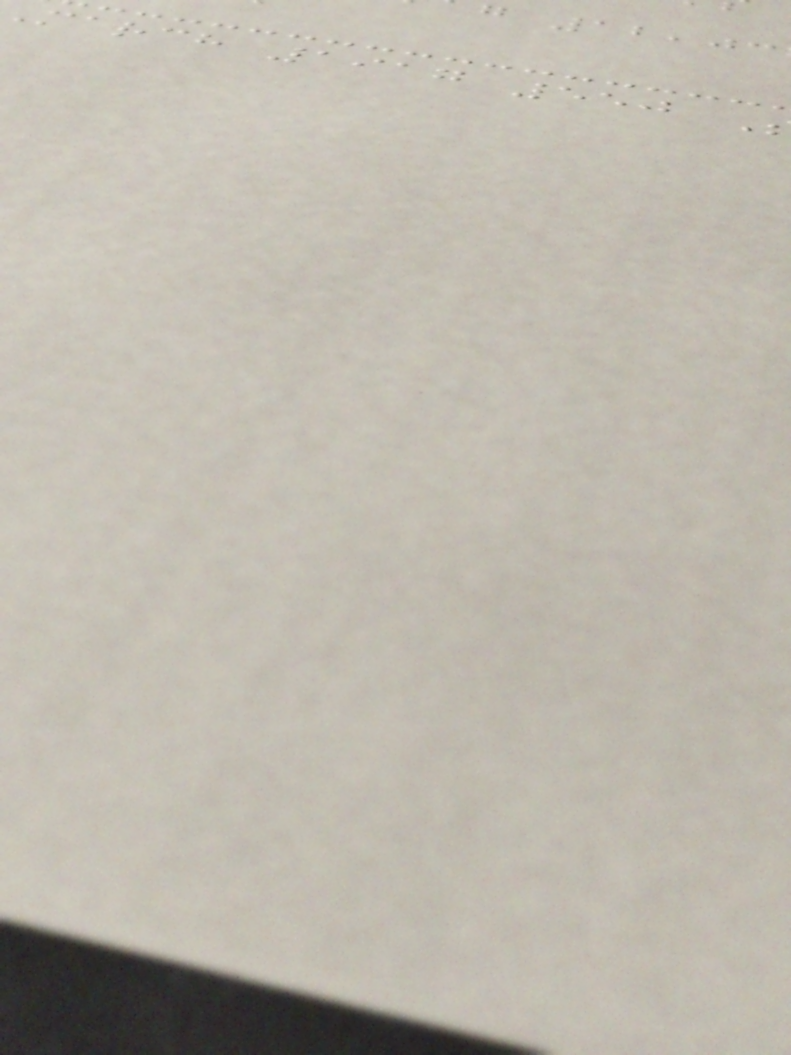12,03
march 1917 550
